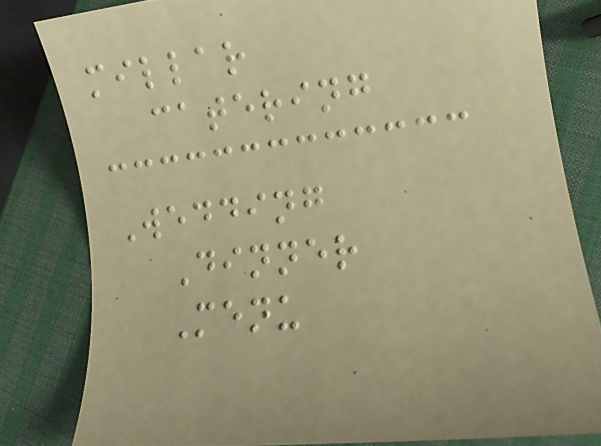millar
catering
Wedding
Dinner
Menu
